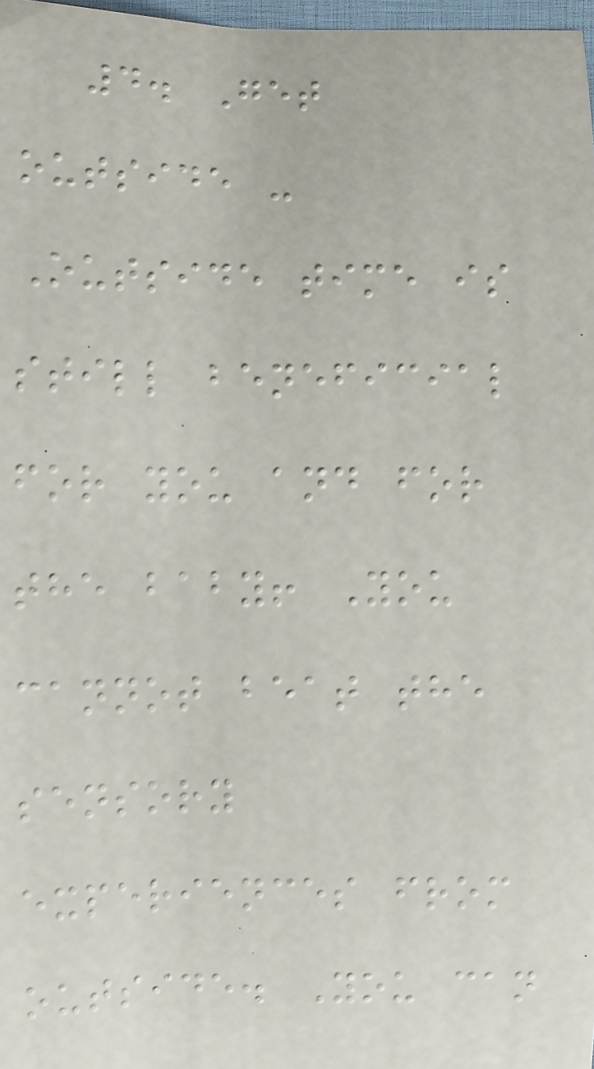4. Get
outside -
Outside time is
still beneficial
for you and for
the baby! You
cannot beat the
sensory
experiences from
outside. You can
